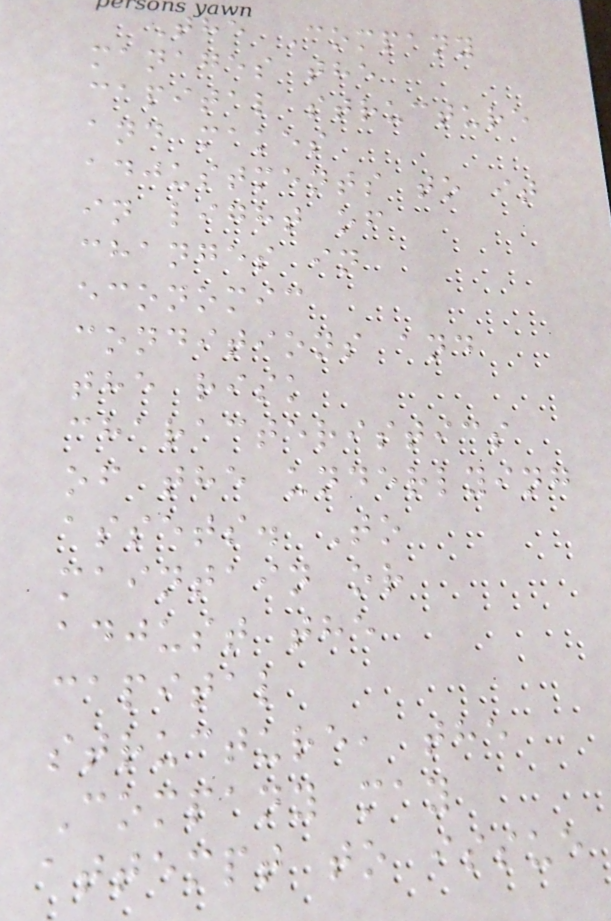The Company
manages the
capital structure
and makes
adjustments to it
in light of
changes in
economic
conditions and
the risk
characteristics
of the underlying
assets. To
maintain or
adjust the
capital
structure, the
Company may
attempt to issue
